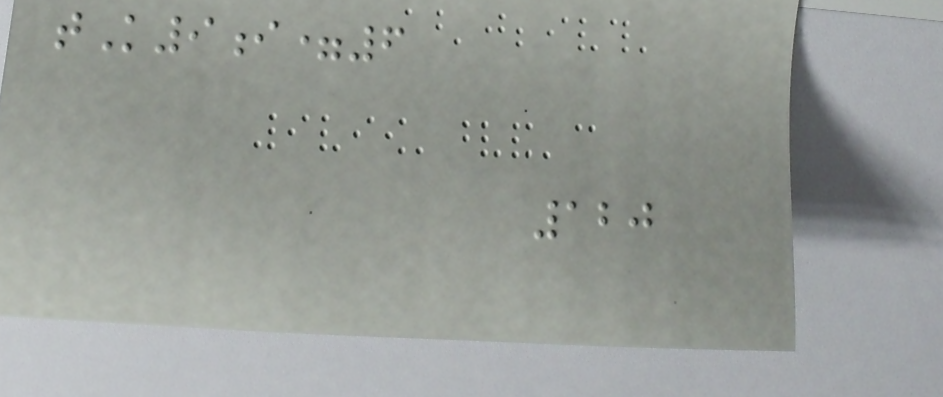tK9i=6
120
